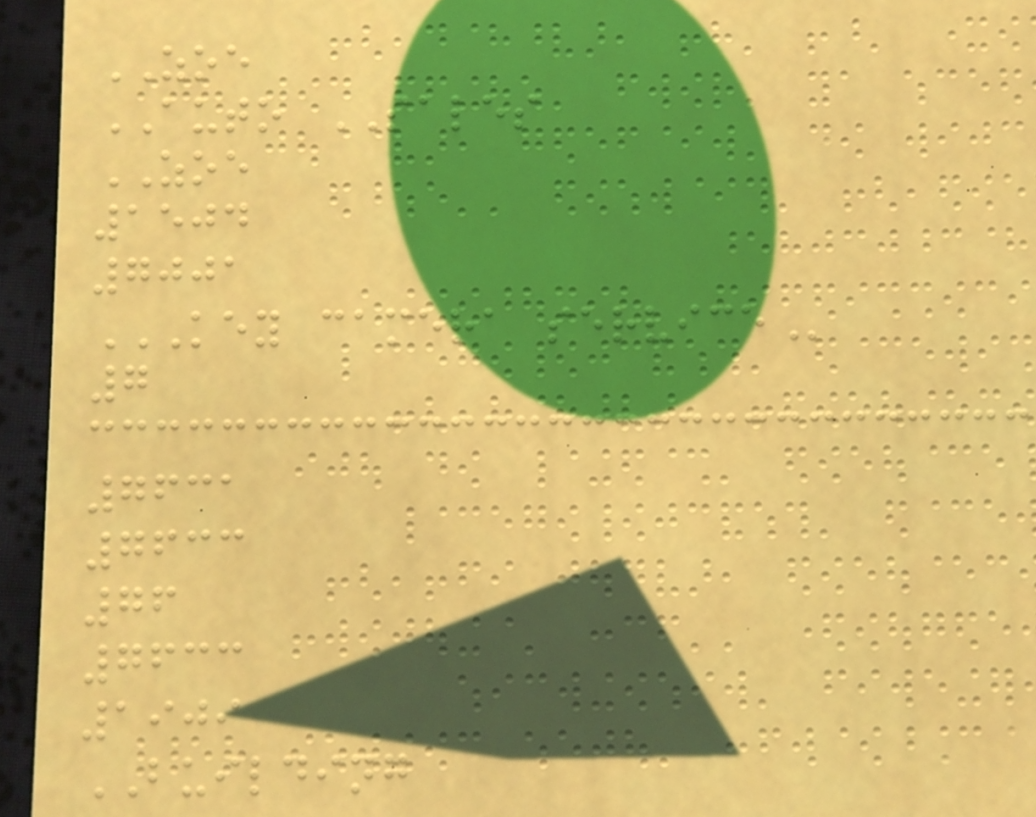ZOE
AUTO SALES
ZOE
1504
7001
KEY CAMERA SERVICE
7
7631
7633
76
7633
1909
BUILDING
